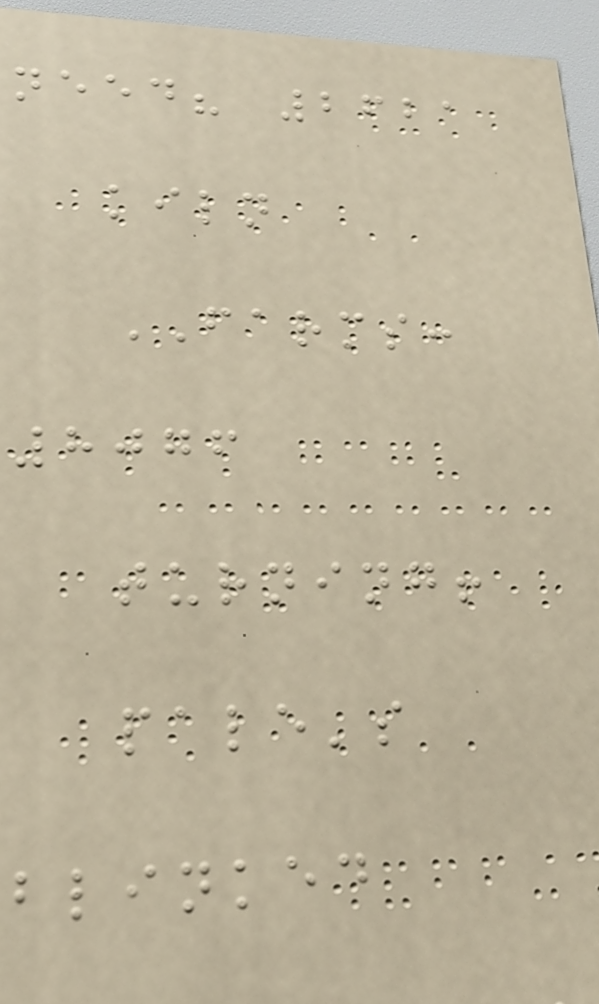need? 2621
kiln
FARMS:
8076
turning!
pale's
blinked
